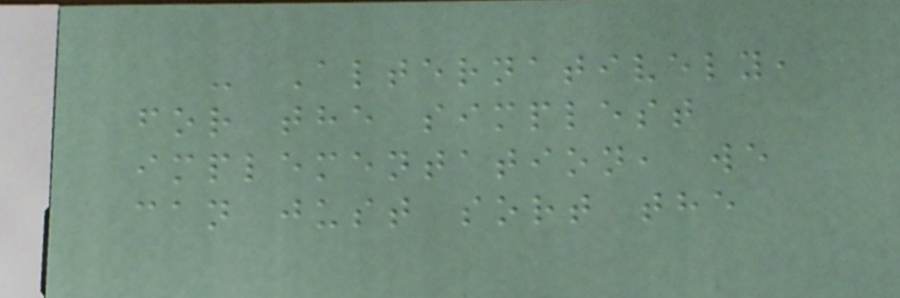- Alternatively,
for the simplest
implementation, we
can just sort the
